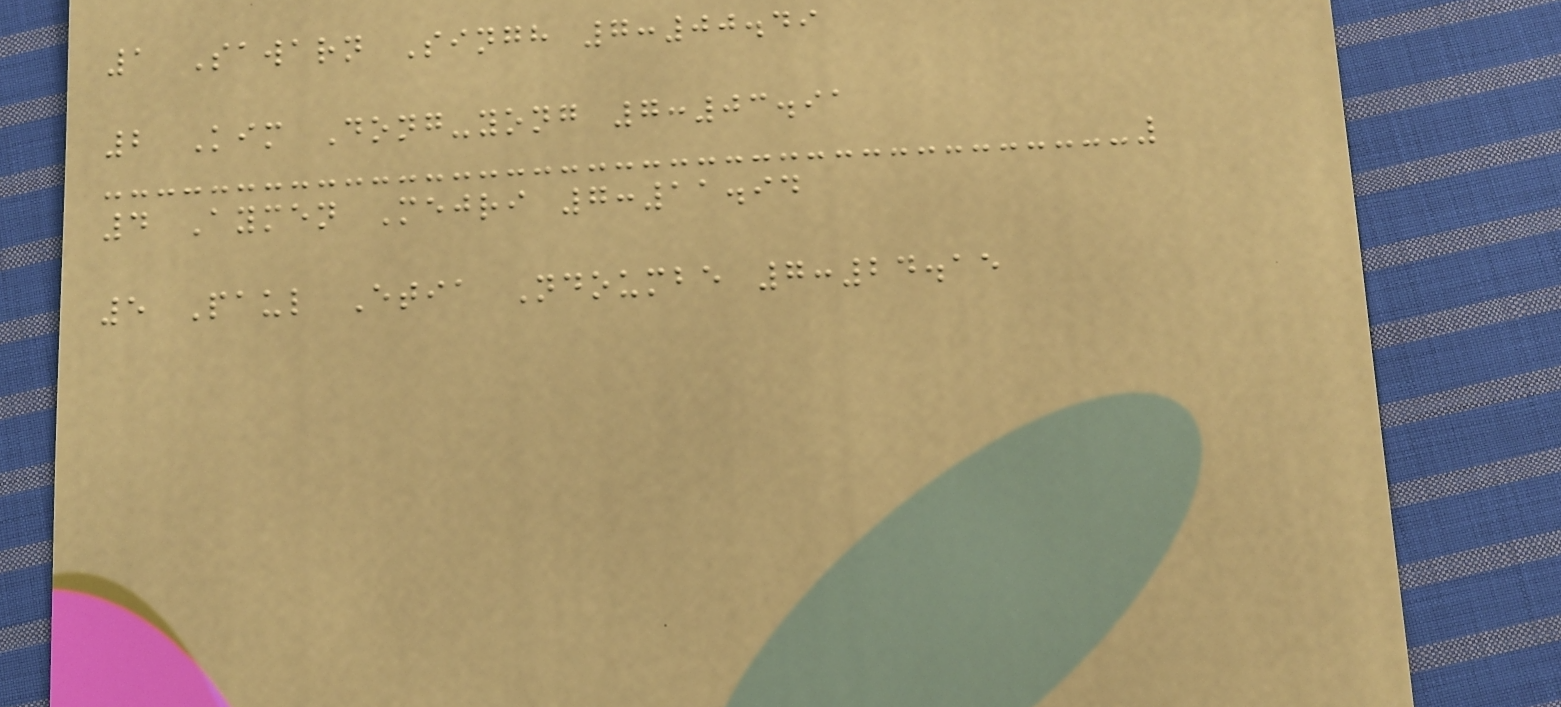1 Sawarn Singh 7:00.49
2 Kim Dong-yong 7:03.91
4 Aymen Mejri 7:11.94
5 Paul Etia Ndoumbe 7:24.15
